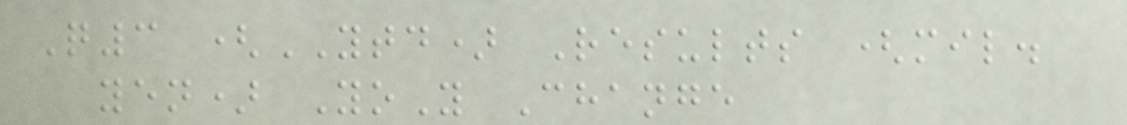Q3 (YTD) Results (mil.
yen) YoY Change
